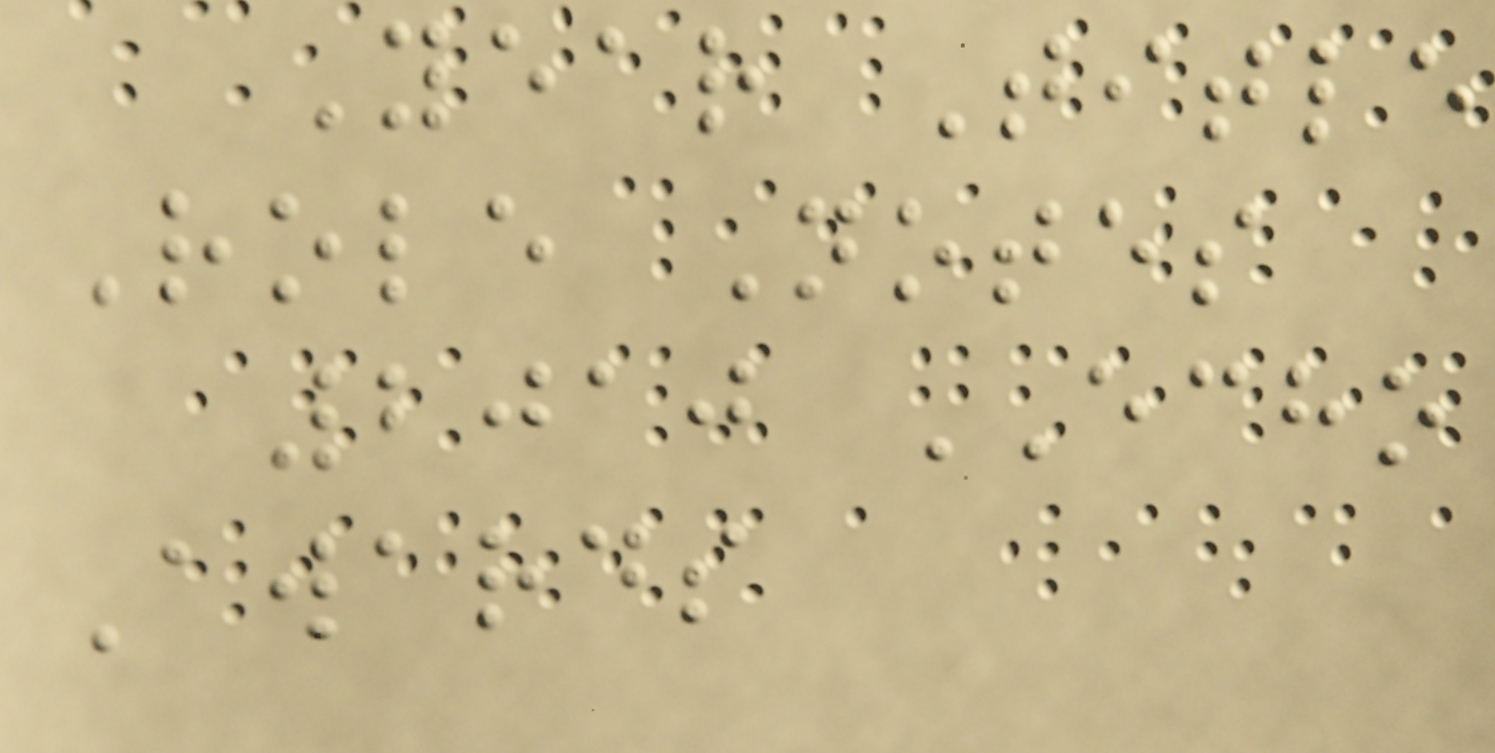Year Title
Role Notes
2010 ECHO
Awards
